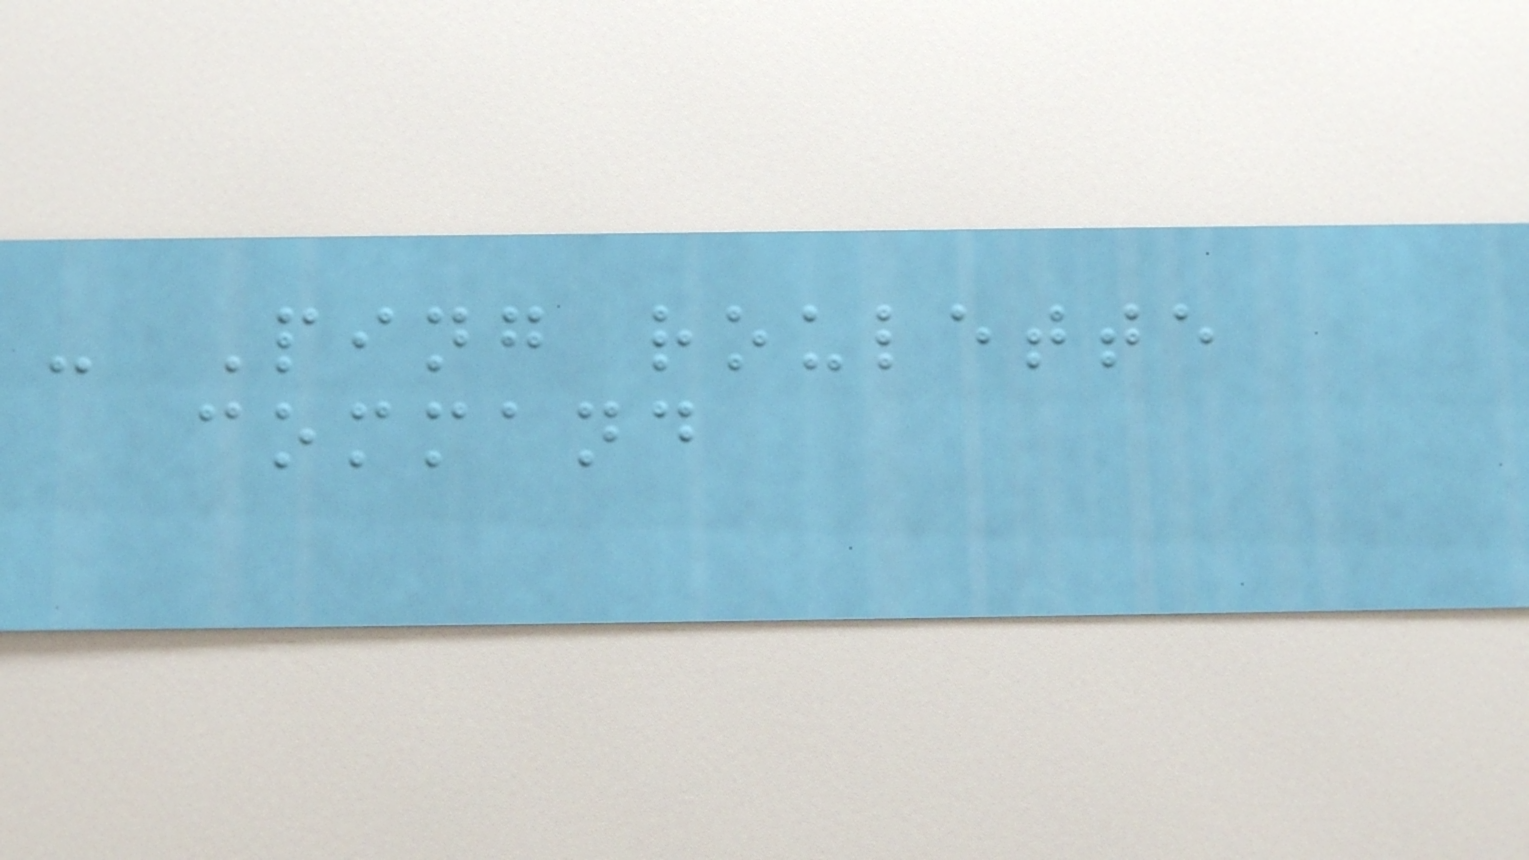- Ping roulette
command
